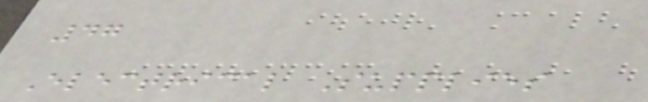47
Electrical Supplies
